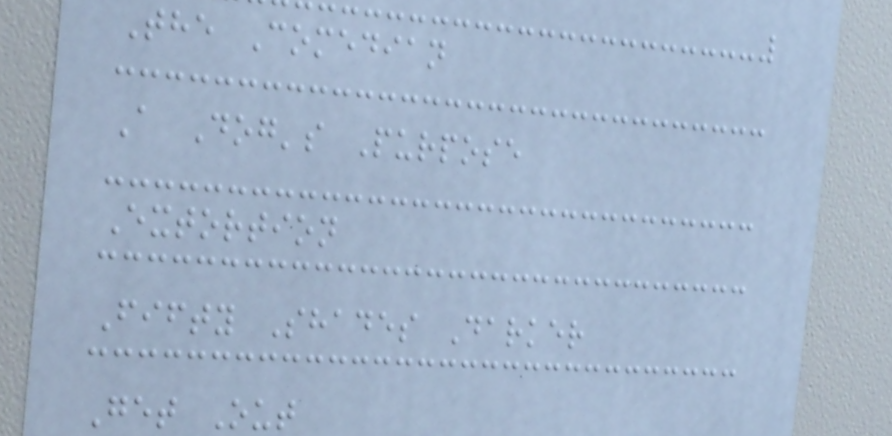The Comedian
A Dog's Purpose
Extortion
Fifty Shades Darker
Get Out
